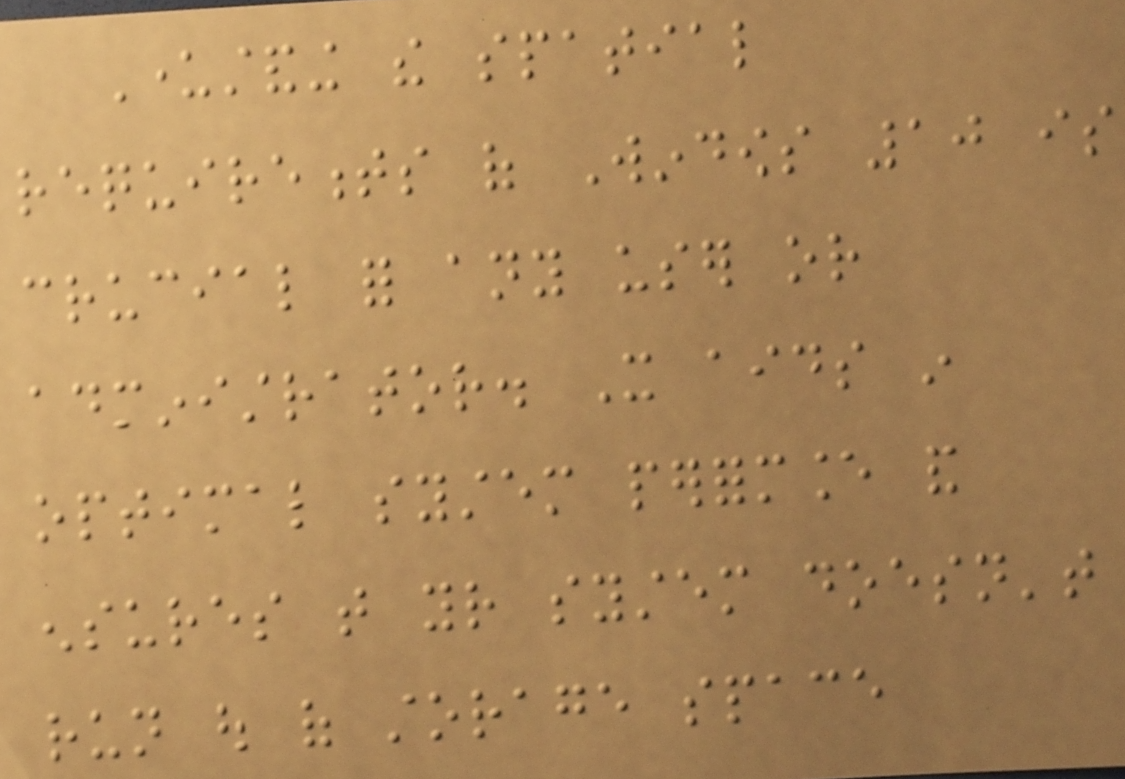Understanding the spatial
requirements of Windows 10 is
crucial for any user or
administrator. It aids in
optimal system performance and
ensures that your system doesn't
run out of storage space
